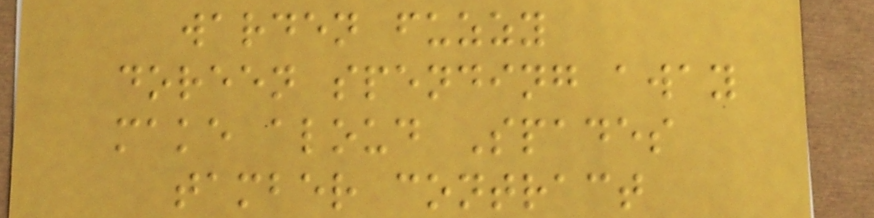warden fuzzy
doreen spending away
make aloud Spades
tamber contract
